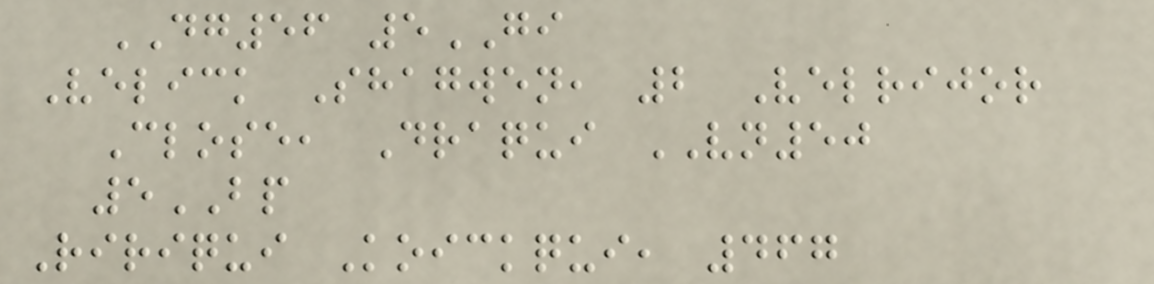DG56 5GI
Velick Shagwen, 2 Velrijor
Close, Draqui VN50
5BP
Ririqui Koickqui, 467
